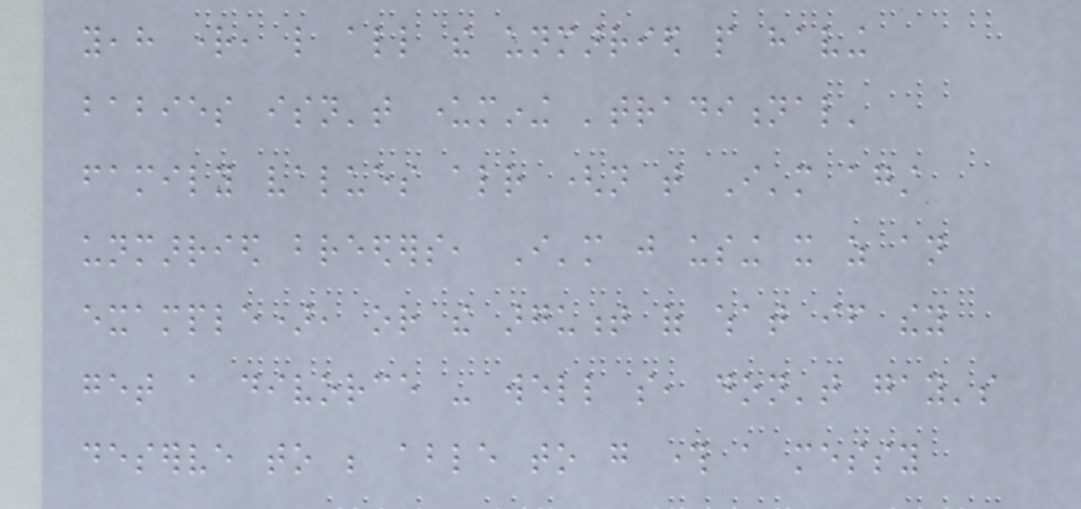yeah right, like all the unmarried people having
babies isn't undermining 'traditional'
family values already (not that I'm against
unmarried breeders, I'm just using it as an
example), or the argument of what if they
get a divorce - well so, don't gay's
deserve to be able to go through a messy
